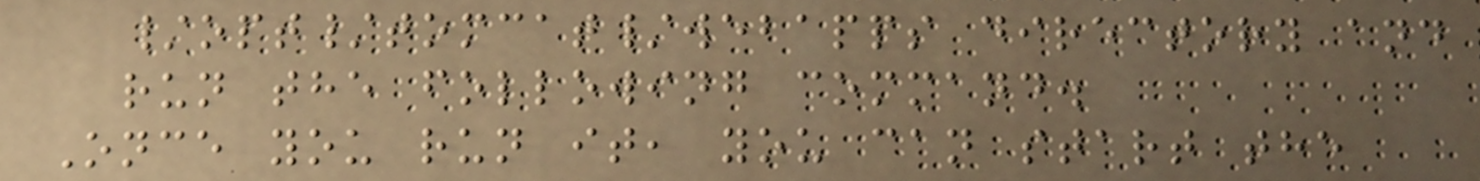/opt/tomcat/webapps directory and
run the following command.
Once you run it, you can start the
